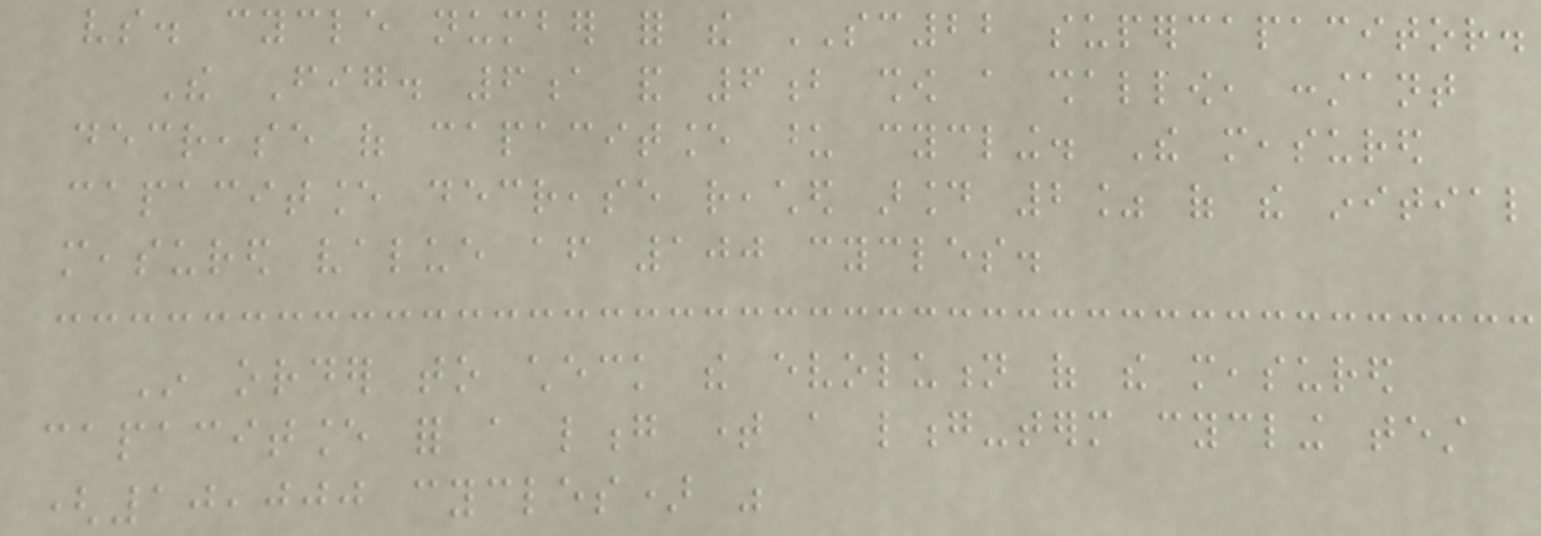vs. cycle number for the SC22 supercapacitor.
The Fig. 6a and 6b show a shallow, constant
decrease of capacitance upon cycling. The measured
capacitance decrease reached around 2% of the initial
measured value after 100 cycles.
In order to check the evolution of the measured
capacitance for a long time a long-term cycling test
(10,000 cycles) was
